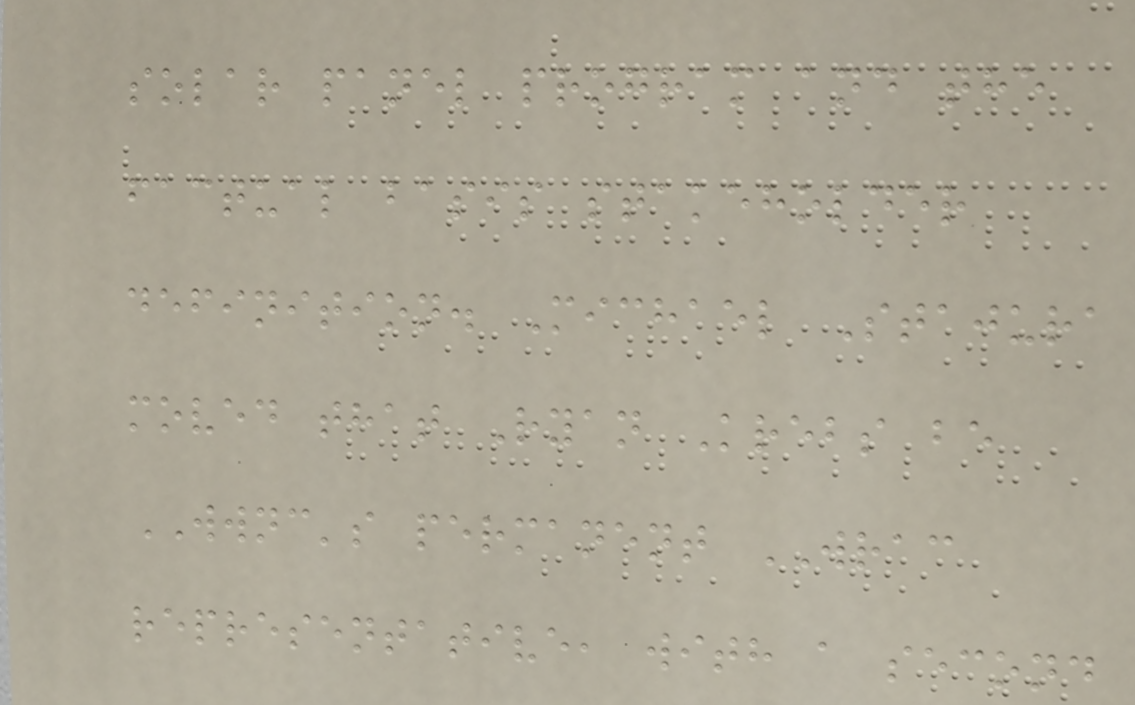solar panel program and the
factual basis stakeholder
definition. Michael Stajura
moved that Ryan Krebs be
WWNC's permanent WRAC
representative, with a second
